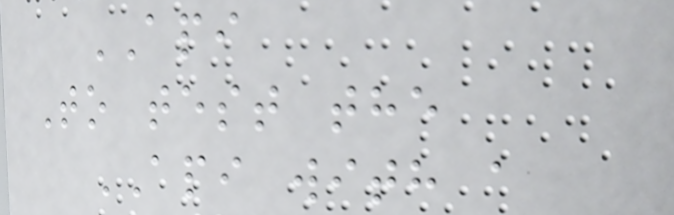API
To test the
API with a
